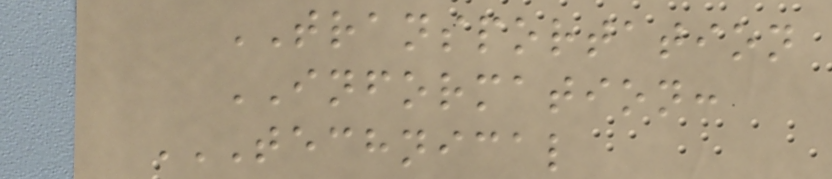TRANSPORTATION
INFORMATION:
TECHNICAL
